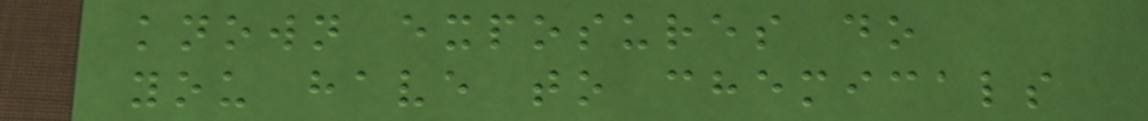known exposures do
you have to chemicals
